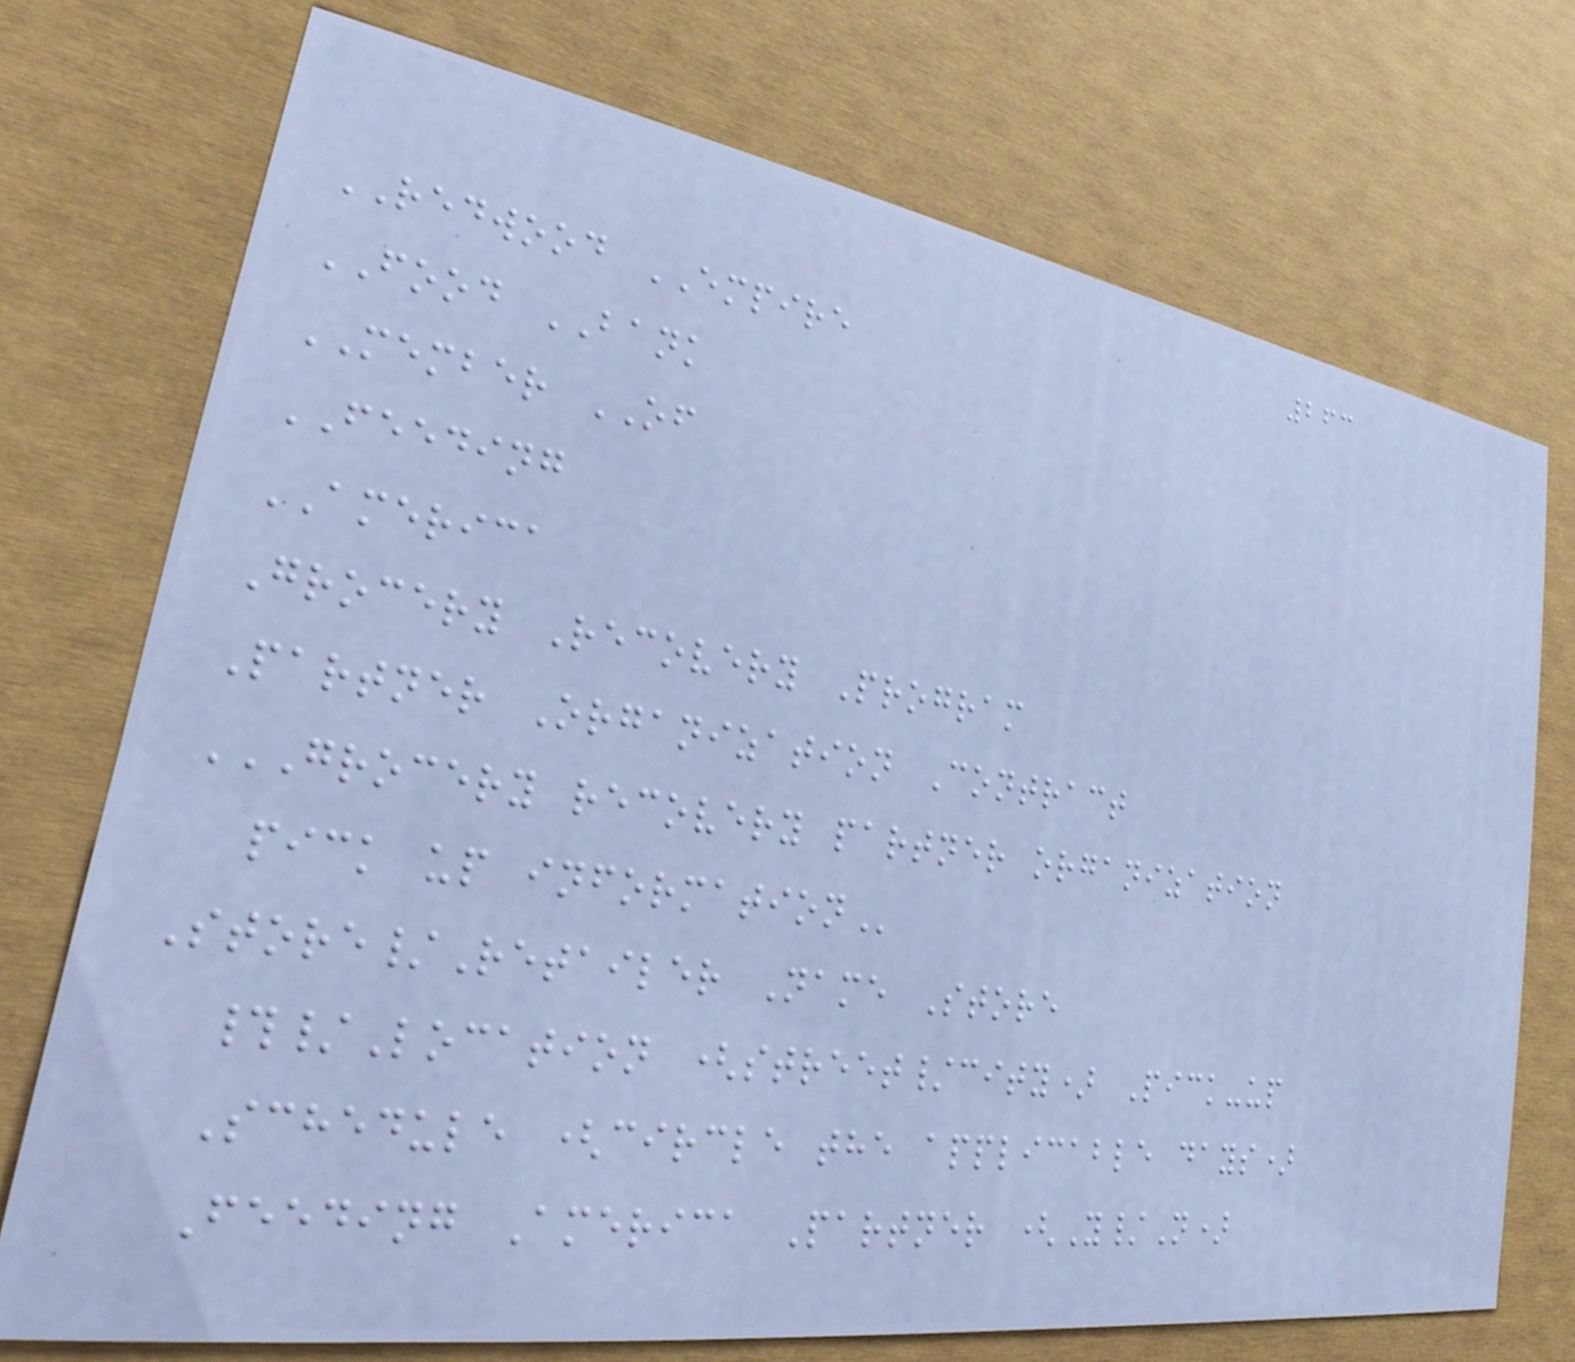263
REDWOOD EMPIRE
FOOD BANK
MEMBER OF
FEEDING
AMERICA
Grocery Recovery Program
Partner Organization Contract
GROCERY RECOVERY PARTNER ORGANIZATION
PICK UP INFORMATION
Store/Retailer Name Store
#/Location (street/city) Pick-up
Schedule (circle the applicable days)
Feeding America Partner (Y/N)
